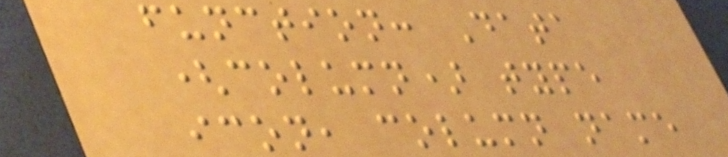function: Data
(column) type
icon, column name
